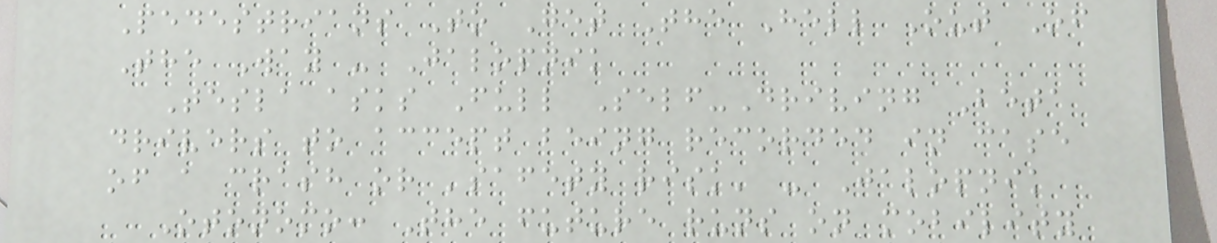Pedestrians To Get The Hell Out Of
The Way - Jalopnik
Tesla asks Full Self-Driving Beta
drivers to accept being recorded in case
of a crash or 'safety risk' - Jalopnik
Otonomo: The future runs on mobility
